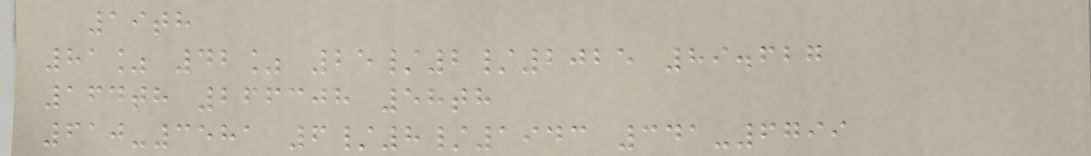19th
81% 42% 25/2/2025 89.627
164th 266308 58th
610-3581 6/8/1943 341-6799
